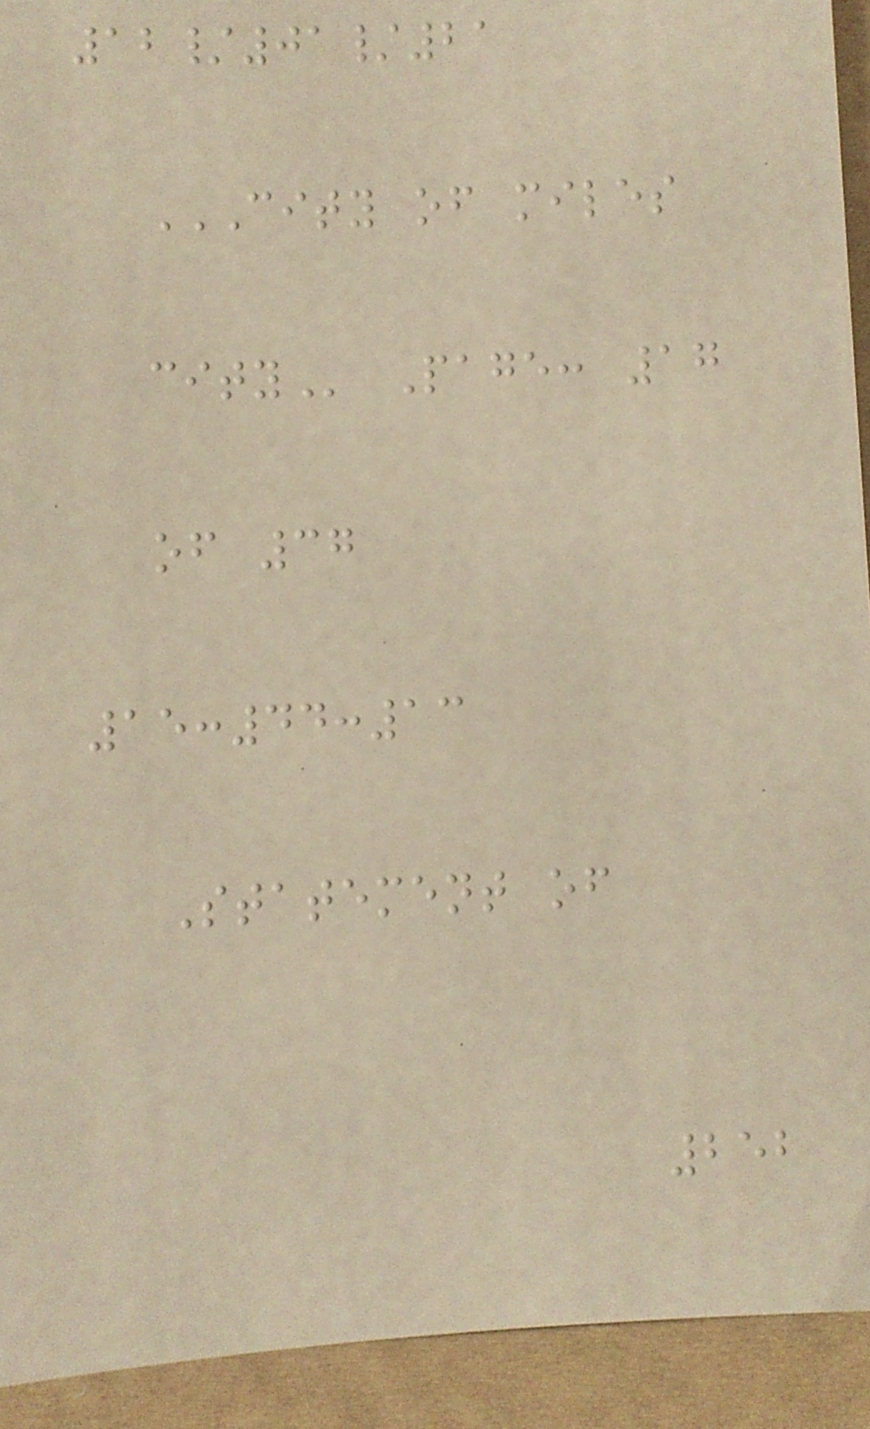12/01/21
CITY OF MILES
CITY Page: 17
of 37
15:44:13
Statement of
252
